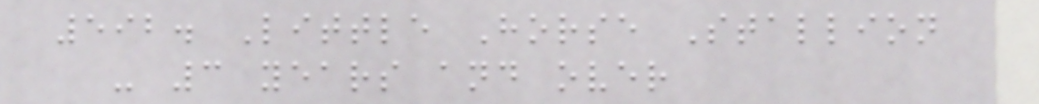592. Little Horse Stallion
- 3 years and over
